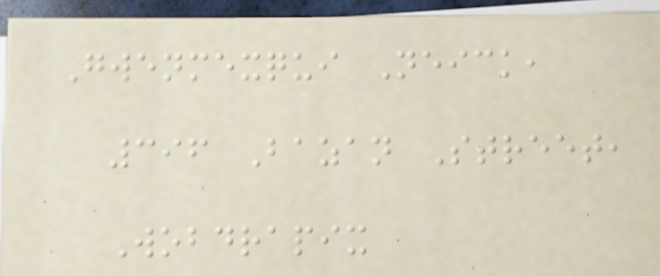Gwenmexqui Neick,
396 Bazan Street,
Wobdrapix
